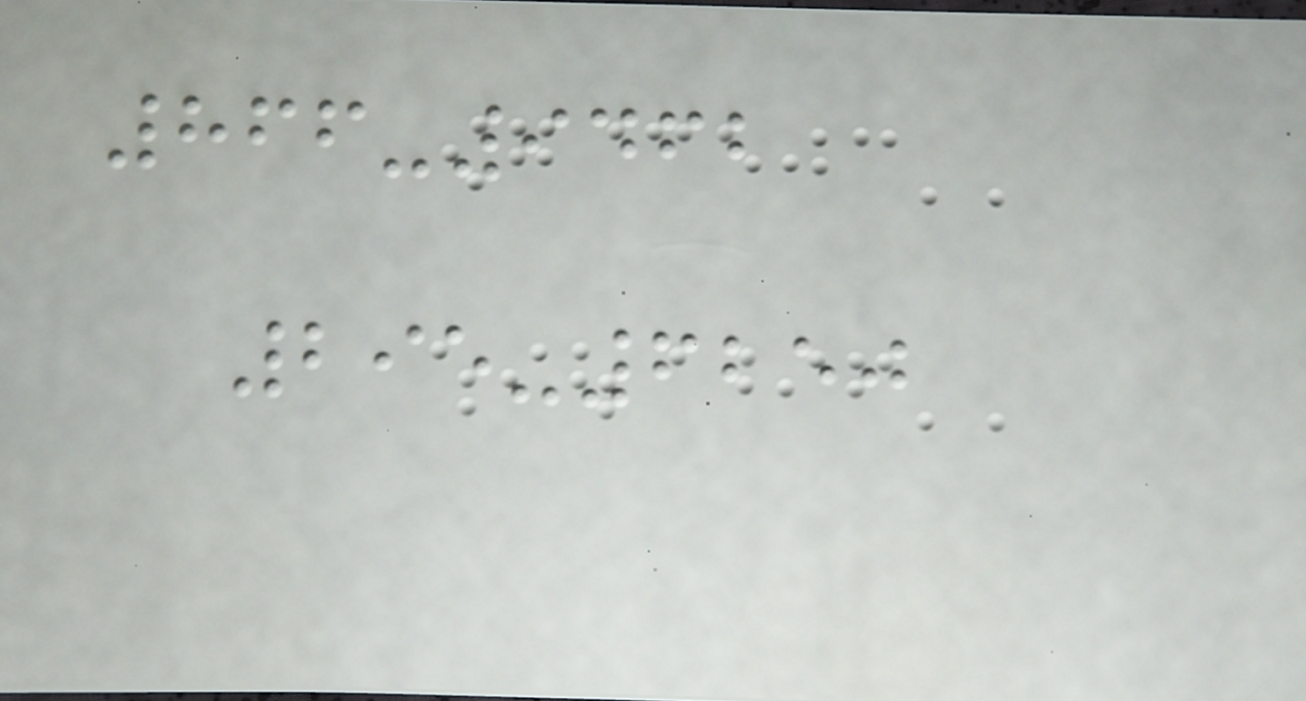866-9462
295-6250
